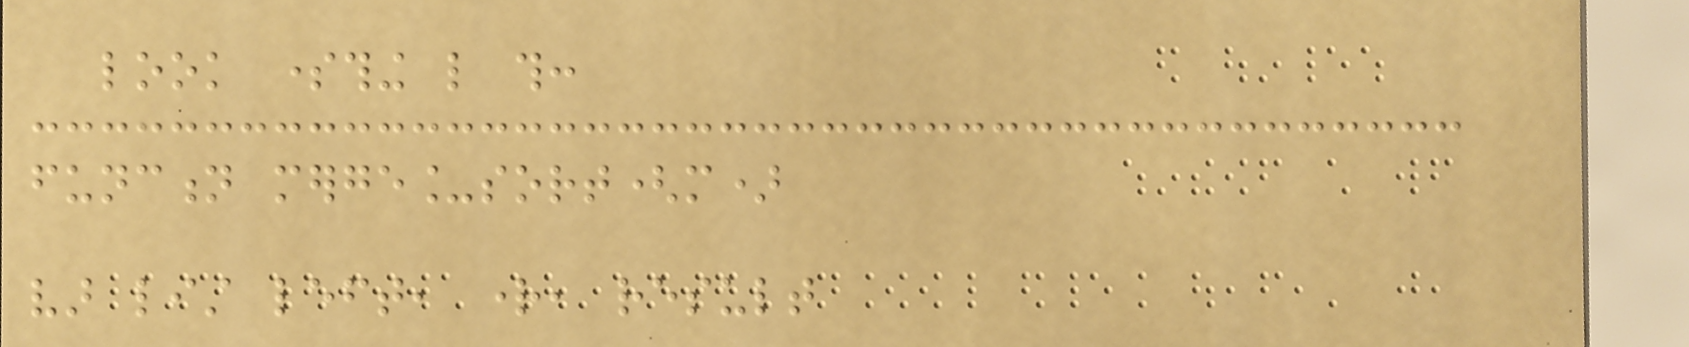look something like this:
function merge_sort(m)
var list left, right, result
